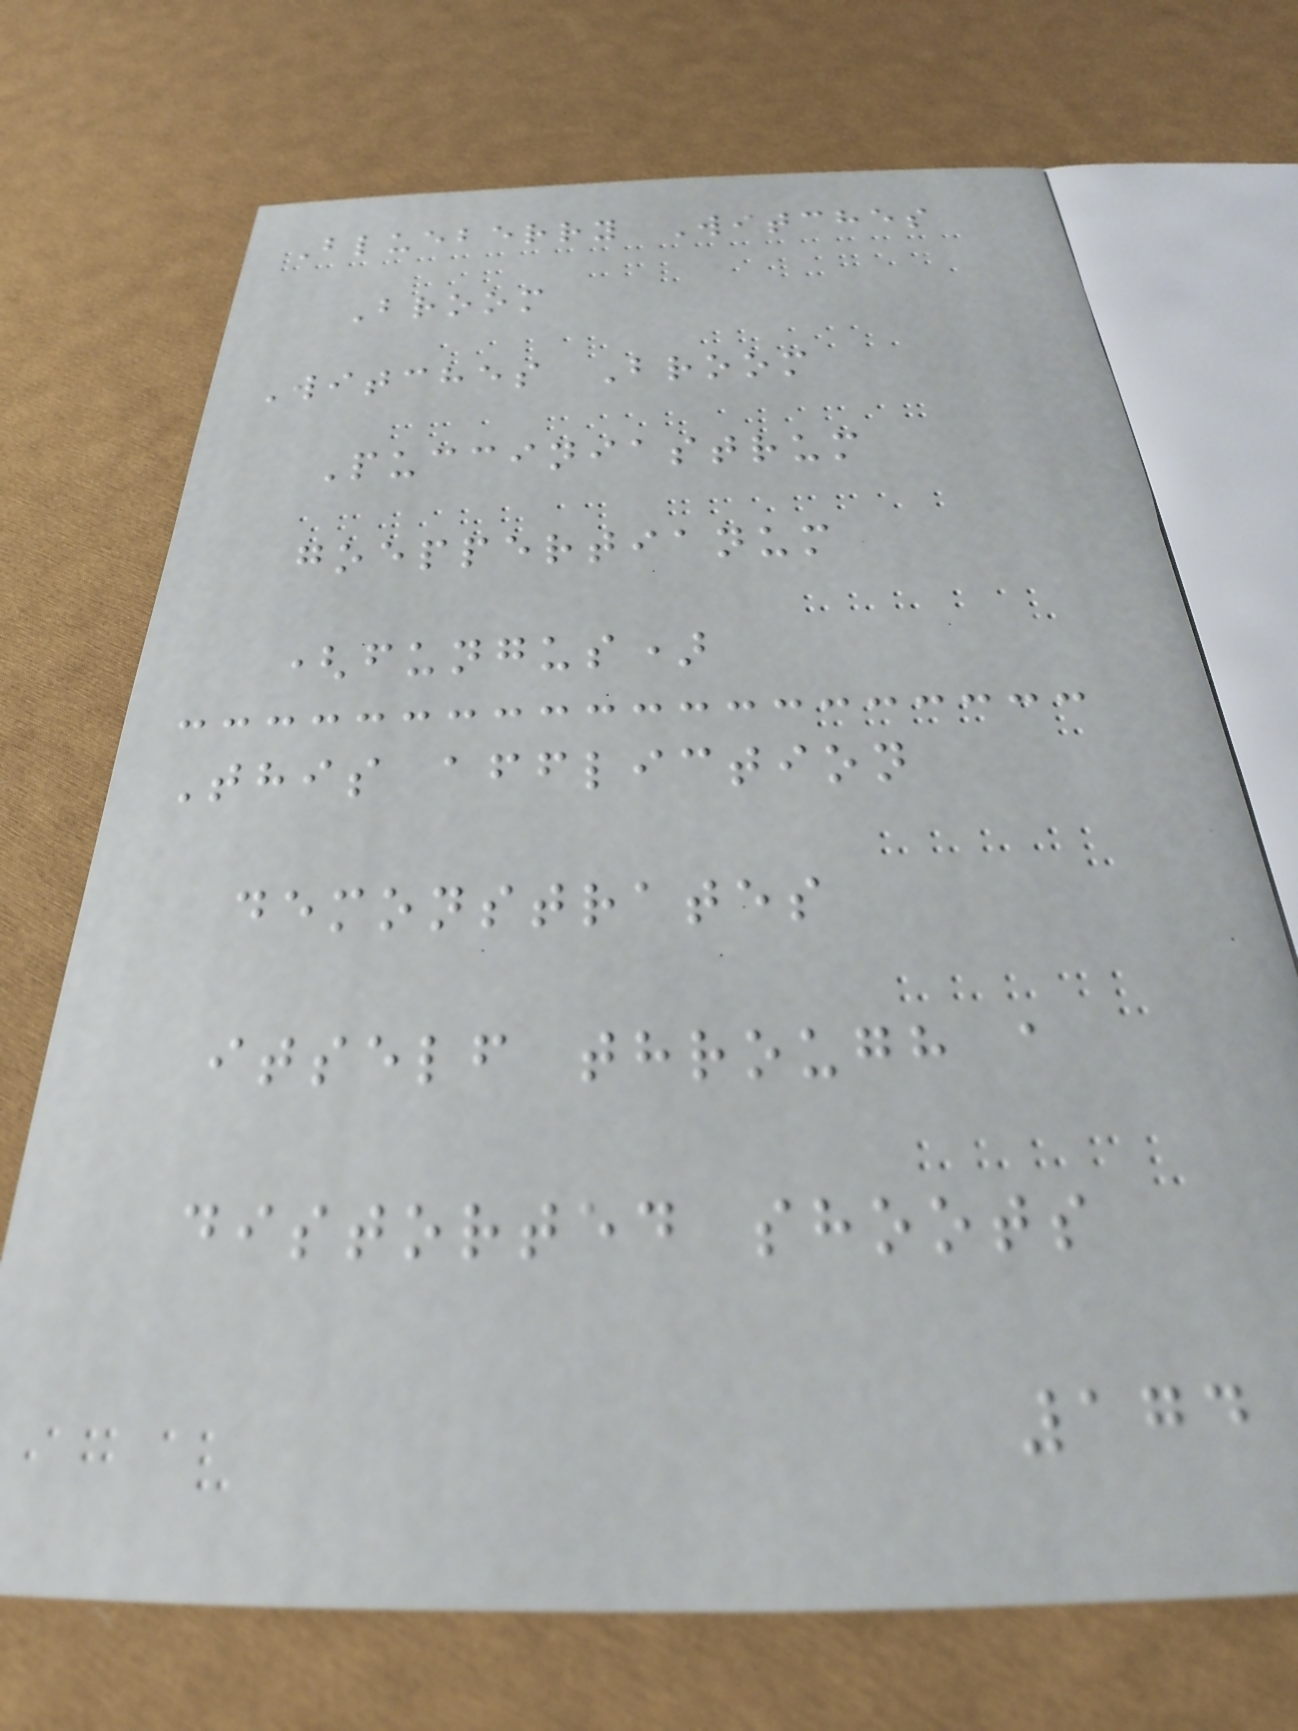Blueberry Witches
Broom
Witches Broom
Pucciniastrum
goeppertianum
(fungus)
This affliction
demonstrates
itself through a
distorted shoots
174
